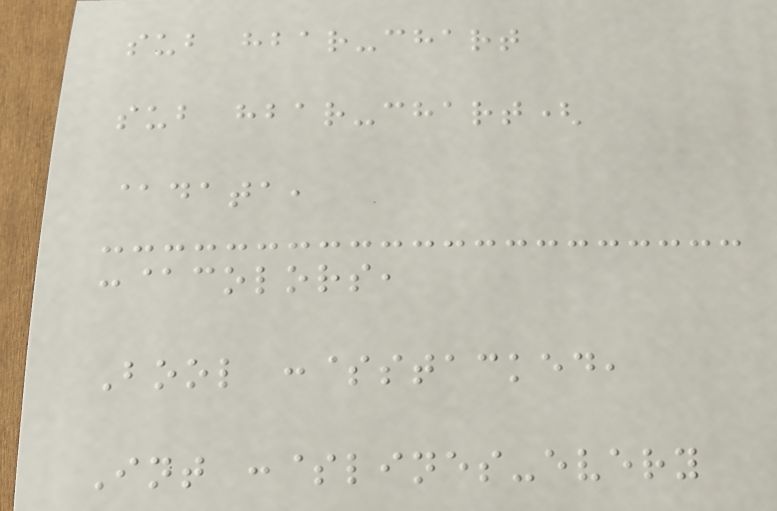sub hbar-chart
sub hbar-chart(
@data,
:@colors,
Bool :$stacked,
Int :$lines-every
